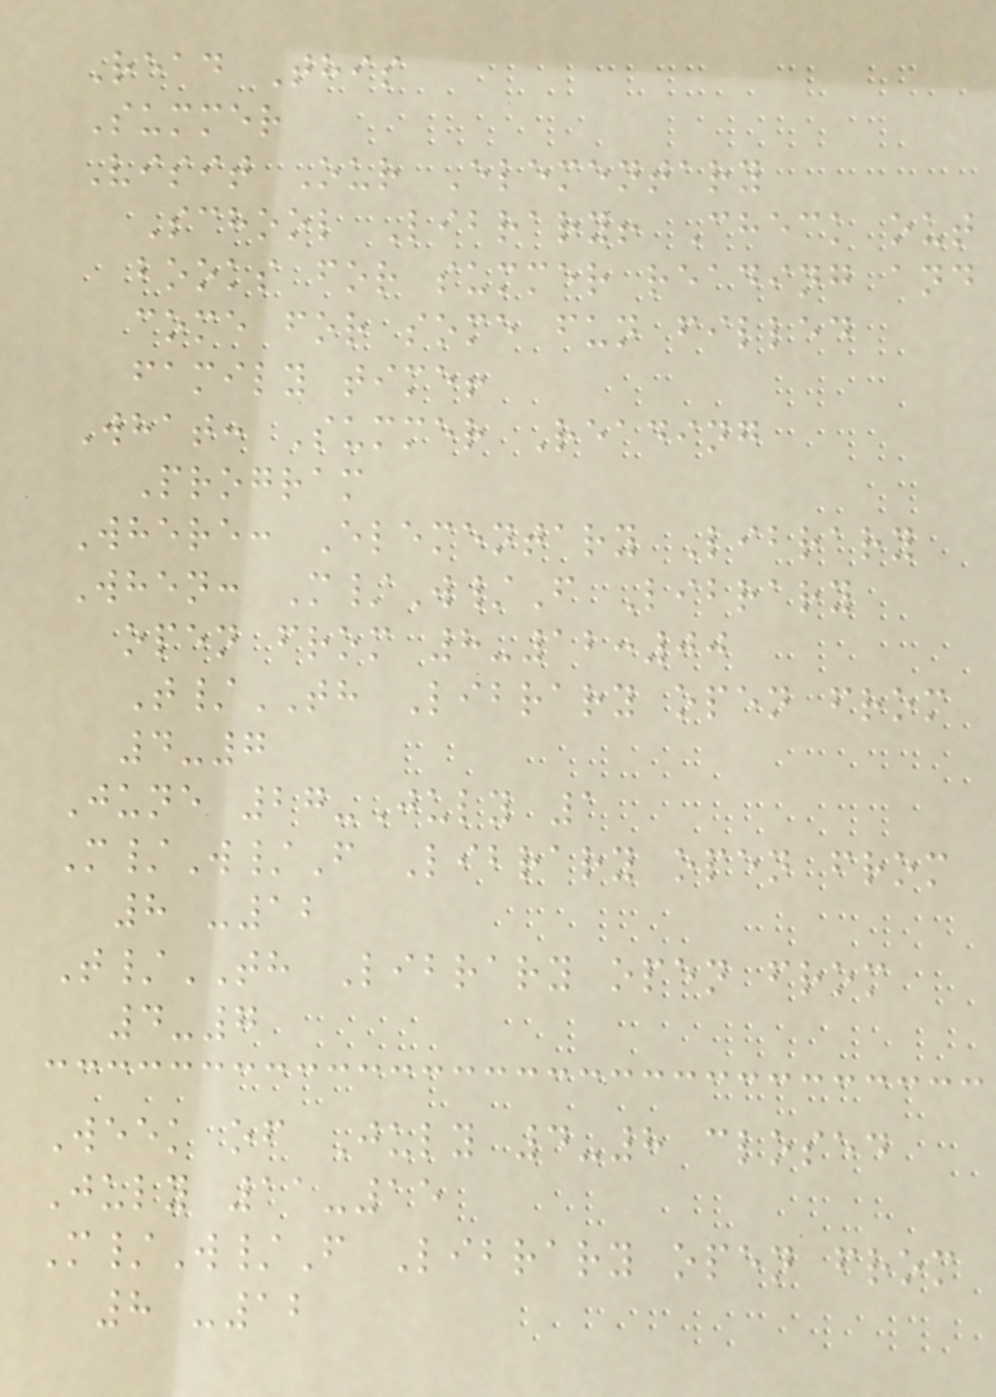Read This
Summer
Visit Our Elementary
School Library! Check out
books for summer reading and
come for some fun filled
family time!
What: Summer Reading
Program
Where: Elementary Library
When: M/W/F Library
open from 8-12:00
T/TH Library open from
4-7
June 27-July 1
M/W/F Library open from
8 -12
T/TH Library open from
4-7
Week of July 4-8 closed
July 11-15
M/W/F Library open from
8 -12
